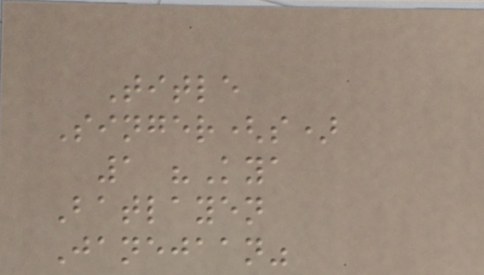Title
Singer(s)
1 "Kya
Batlayen
Janejaan"
